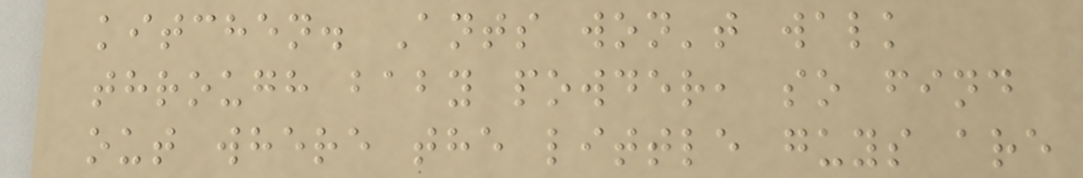kitchen. Ants won't walk
through baby powder, so find
out where the little guys are
